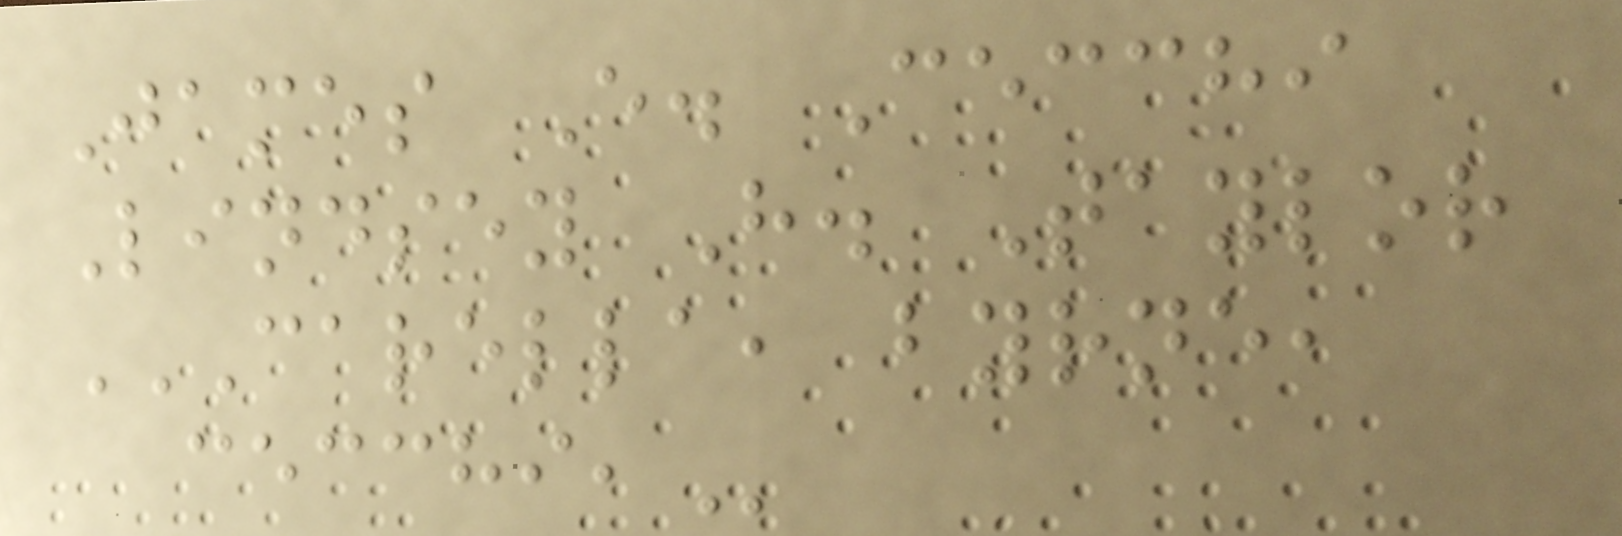James E. Cecchi
Lindsey H. Taylor
CARELLA, BYRNE,
CECCHI,
